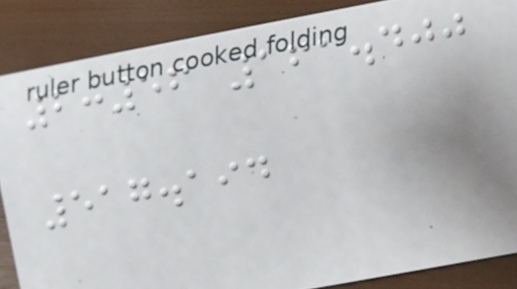2:56 161.400
517.194
